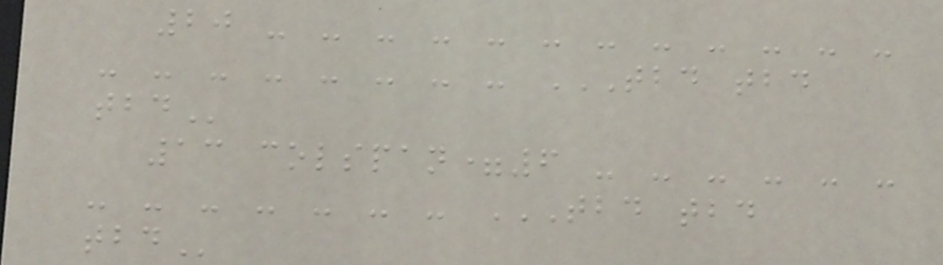20 - - - - - - - - - - - -
- - - - - - - - TBD TBD
TBD
13 colspan=6 - - - - - -
- - - - - - - TBD TBD
TBD
